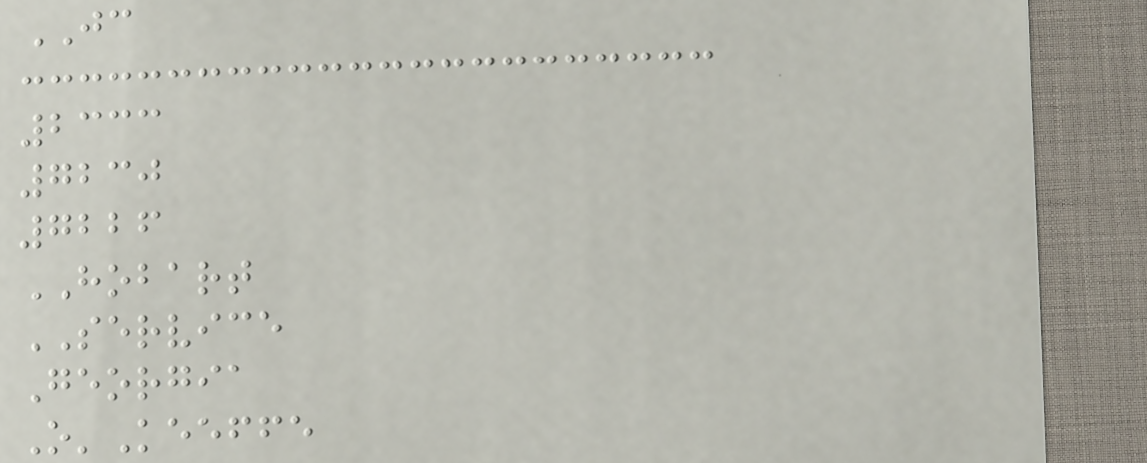JC
2333
7230
7226
HOBART
SERVICE
Georgia
O'Keeffe
